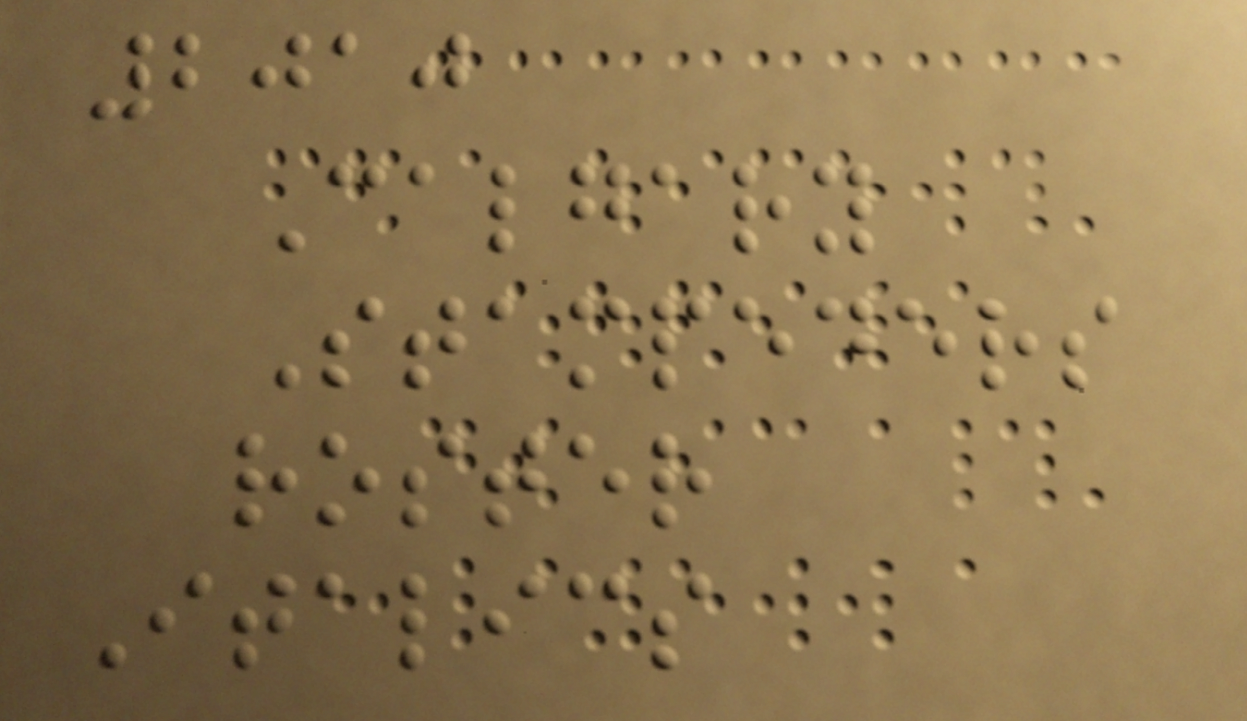2010
Calgary
Stampeders
roster
Italics
